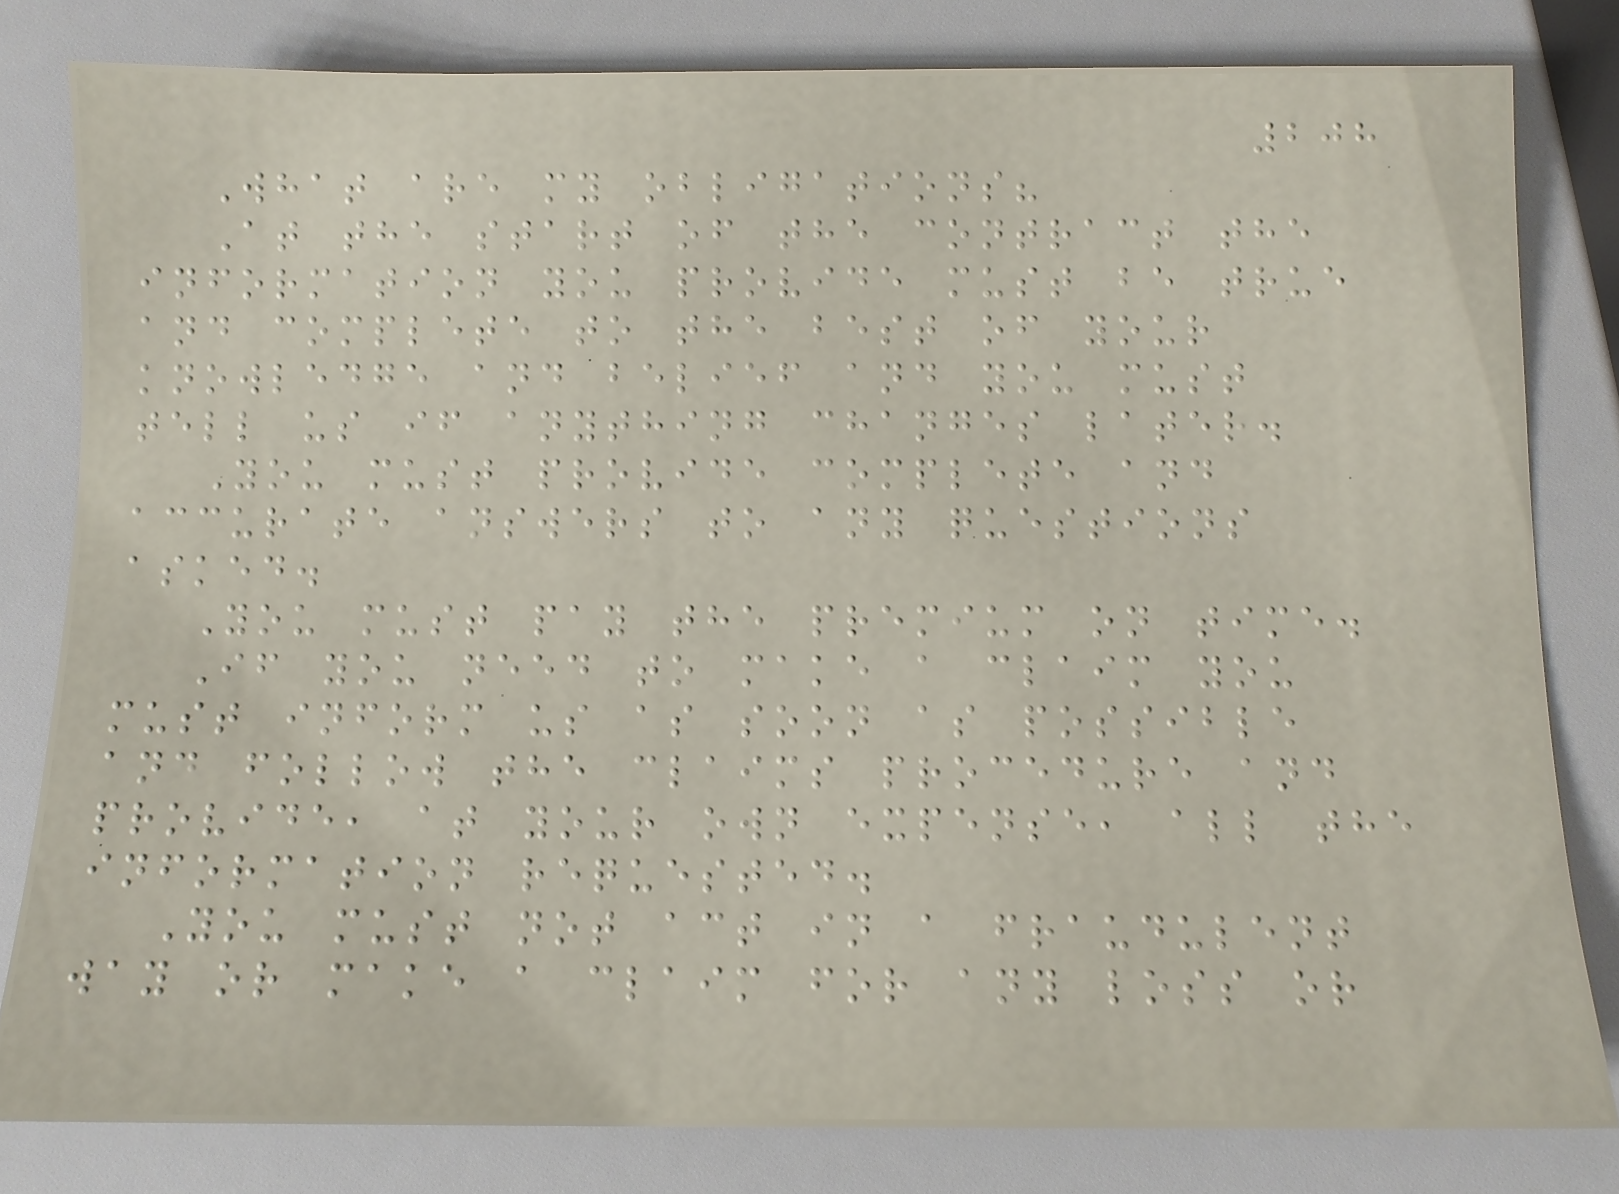208
What are my obligations?
At the start of the contract the
information you provide must be true
and complete to the best of your
knowledge and belief and you must
tell us if anything changes later.
You must provide complete and
accurate answers to any questions
asked.
You must pay the premium on time.
If you need to make a claim you
must inform us as soon as possible
and follow the claims procedure and
provide, at your own expense, all the
information requested.
You must not act in a fraudulent
way or make a claim for any loss or
